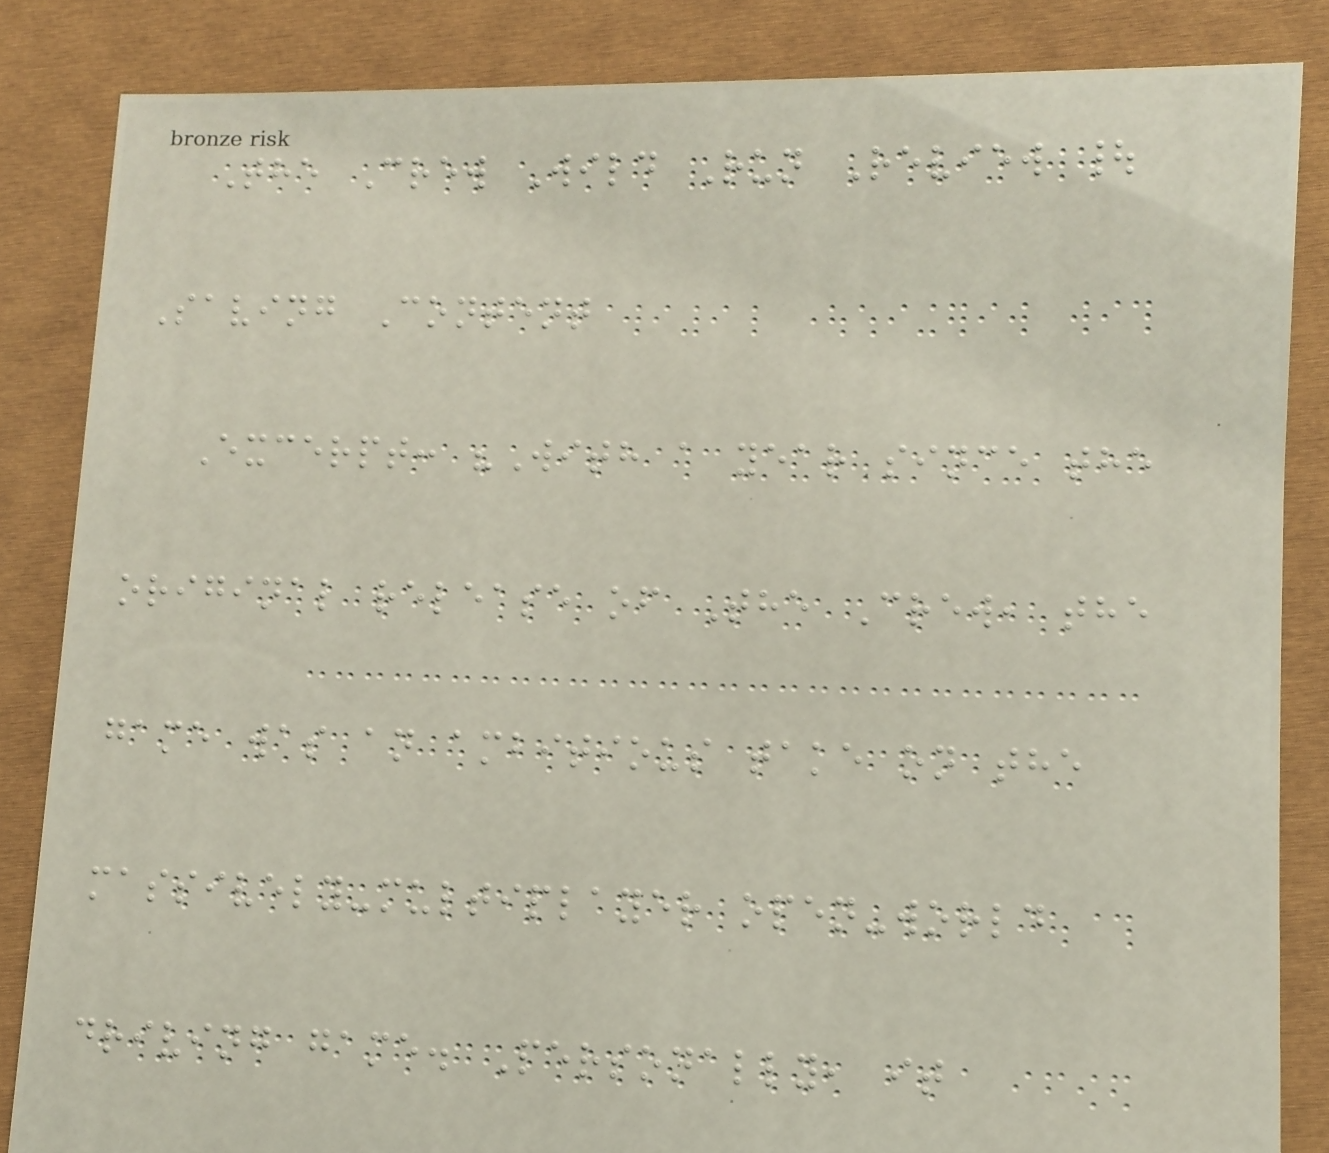The Crew Wild Run Review |
Saving Content
Excerpt: "With a year since the
original release of The Crew, the
game was an ambitious take on the
massively-multiplayer open-world
driving game. Personally, it
